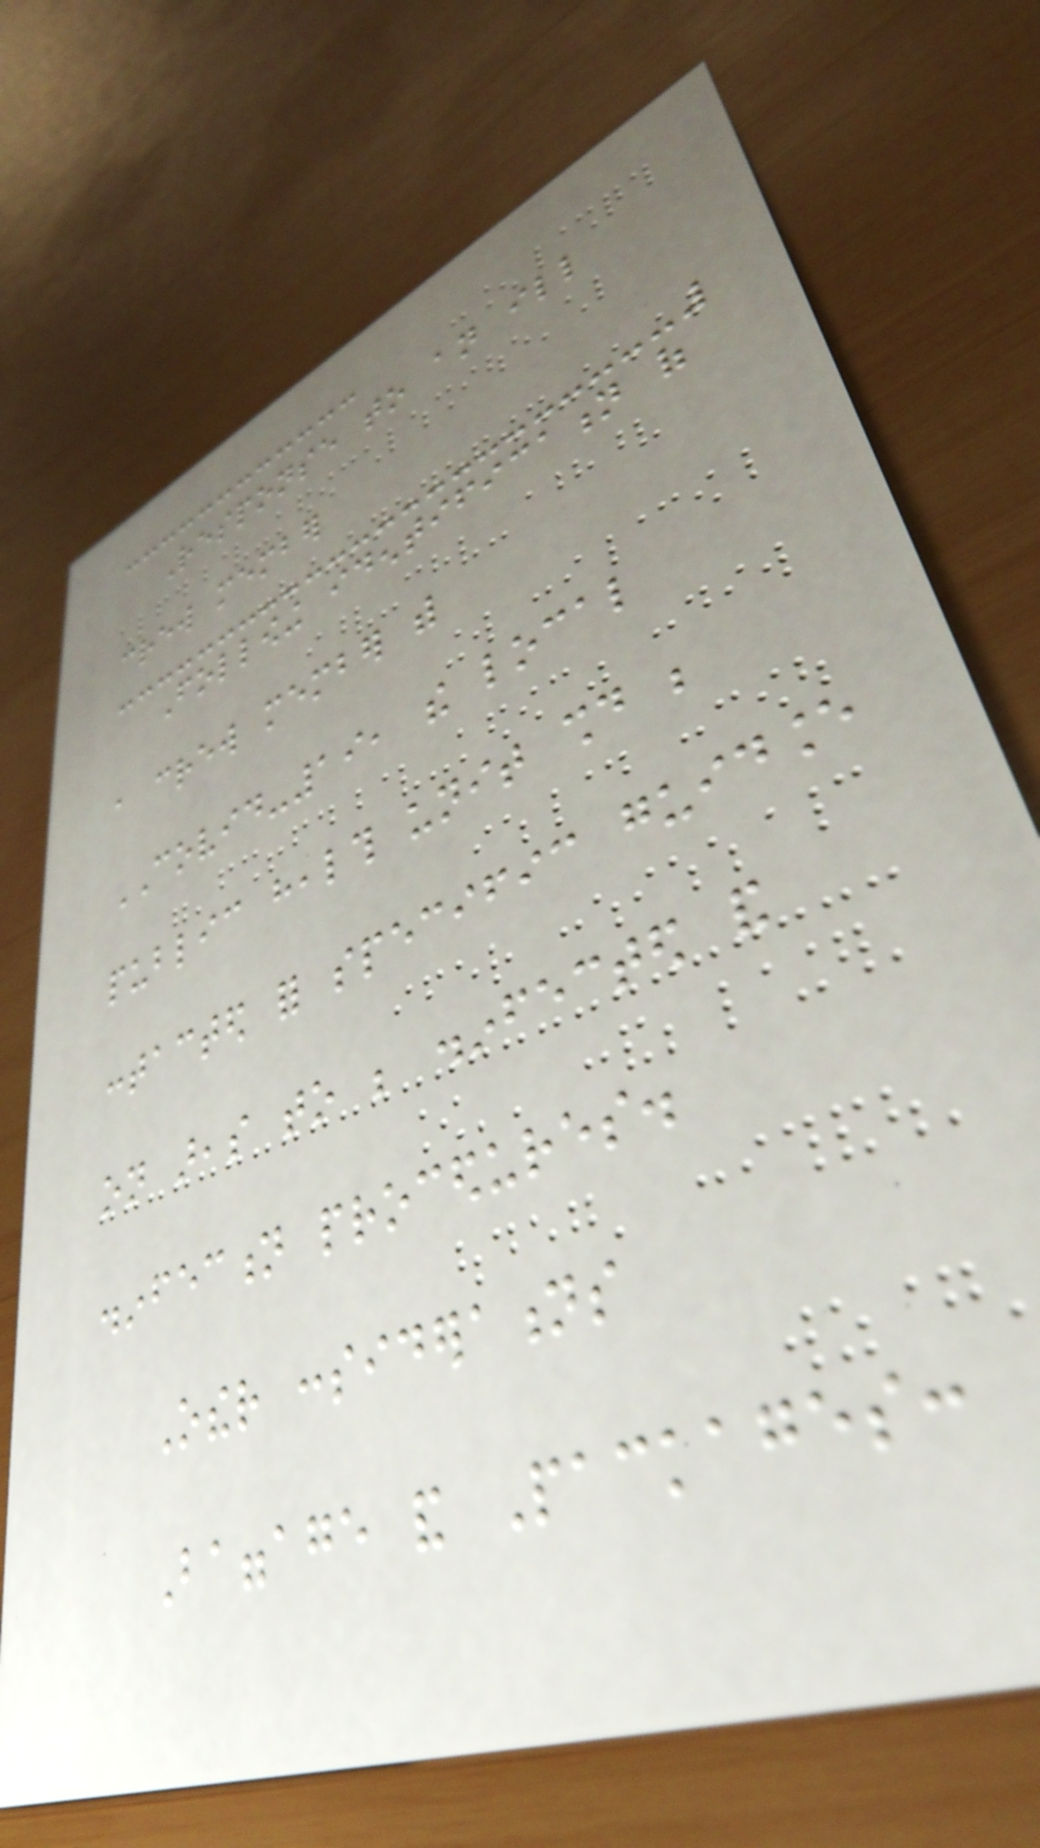Response to an ill
crew member
Following identification of
a crew member with
COVID-19, the local
public health unit should be
contacted for specific guidance
on areas to be disinfected and
disinfection procedures.
Other considerations
Baggage and Packages:
